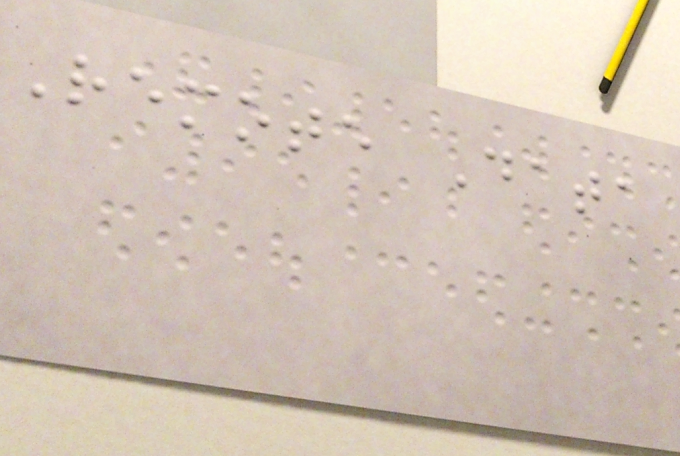Remote Data
